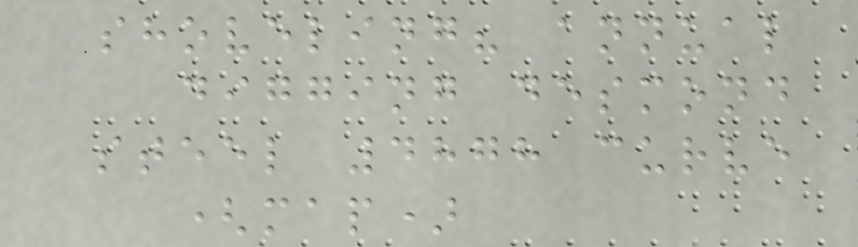shoveling? annual
digging desmond
steel 4878 curve
(map)
